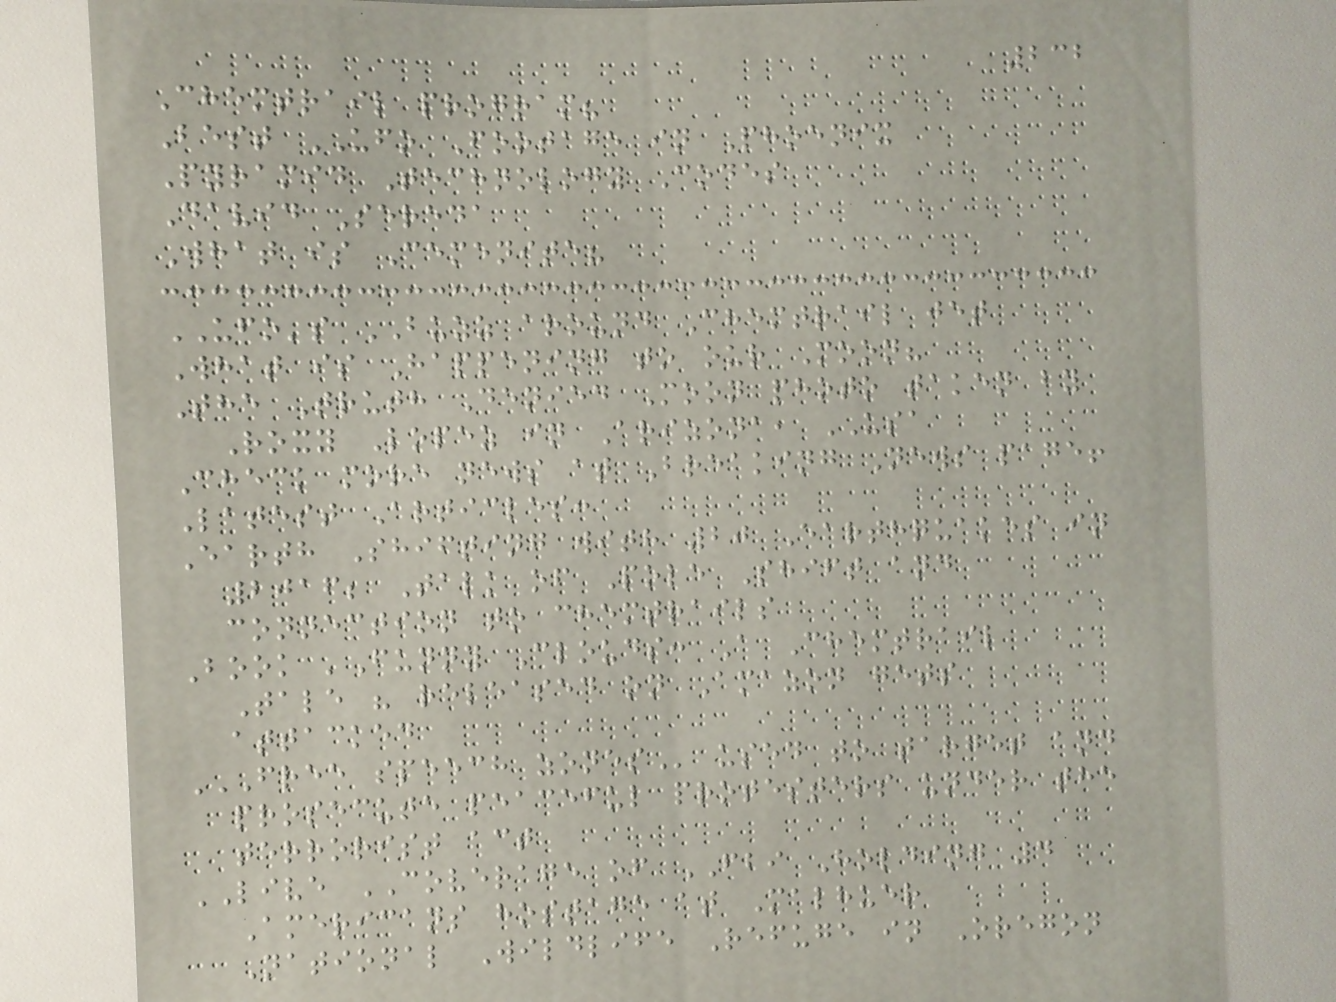232
Chemtrail program?
Best UFO Footage in Phoenix
Pyramid Technology Codes
David Sereda
What is Cemenite?
UFO's BUZZ around Chemtrail jet
What is Happening to our Moon?
The Truth Denied Moon photo taken by
Roxy Lopez in Arizona, USA
Check more news at Breaking News page!
Latest Articles:
Earth Shifting with 20 Earthquakes in
2016; Talk of Pole Shift and
connection to chemtrails
Book 'Funny Clouds: A Chemtrail
Tale " released on Amazon gets
attacked
FREE SPEECH ZONES used to target and
prosecute peaceful protesters under the
terrorist act
LIVE COVERAGE of FBI Holding 4
Americans hostage at Malhuer
National Wildlife Refuge in Oregon
